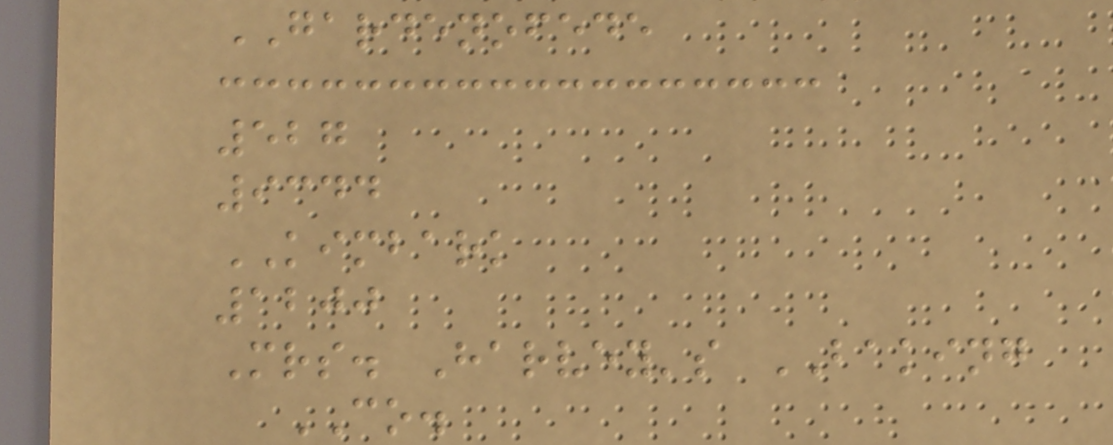GARDENOFEDE
527
9344
KIMBARK
1200
Mrs. Harvey's BAKING
CO.
